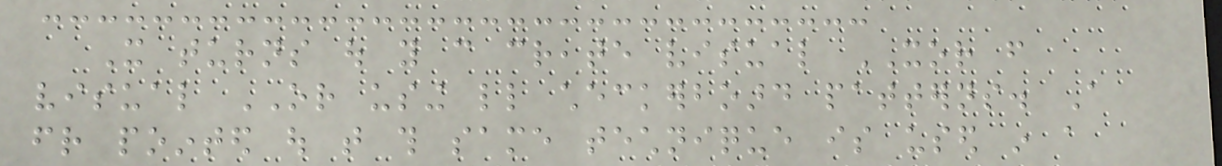It turns out you can create visual XOR from
visual OR using little checkerboard patterns. A
friend pointed out that this same technique is used in a
